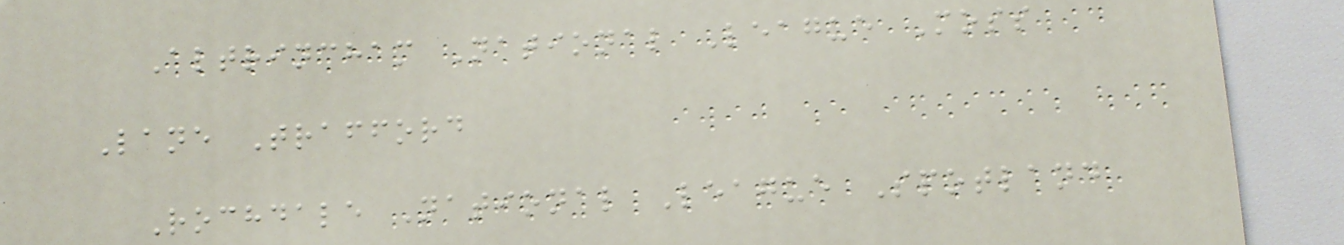Altrincham National League Moss
Lane Trafford
Rochdale National League Spotland
